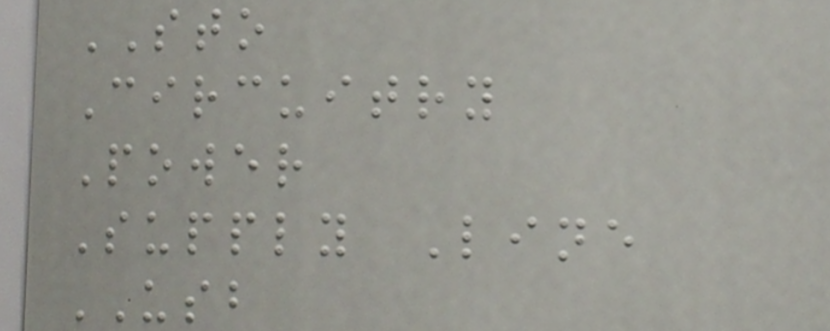STO
Circuitry
Power
Supply Line
USB
